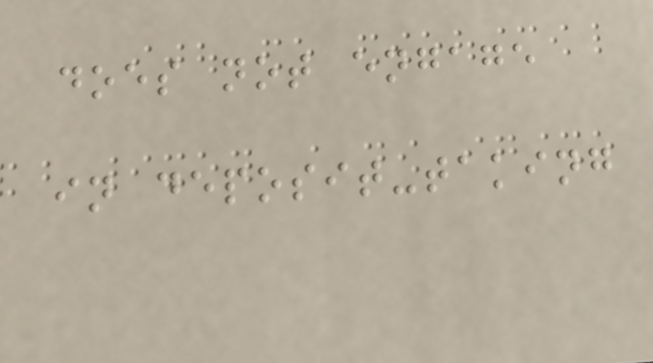does not engage
in deposit-taking
